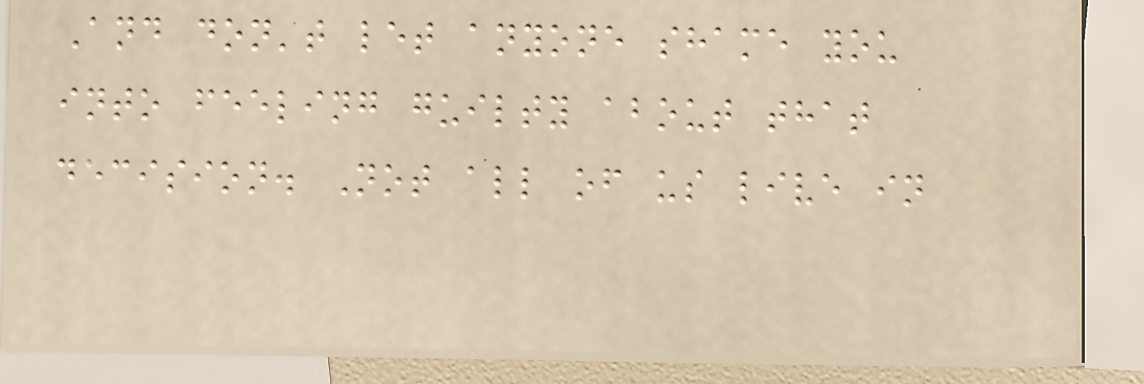And don't let anyone shame you
into feeling guilty about that
decision. Not all of us live in
